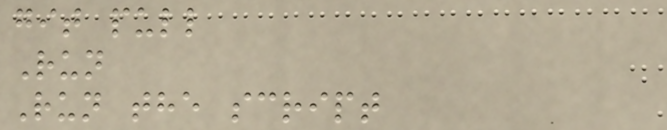git pull
Run
Run the script
